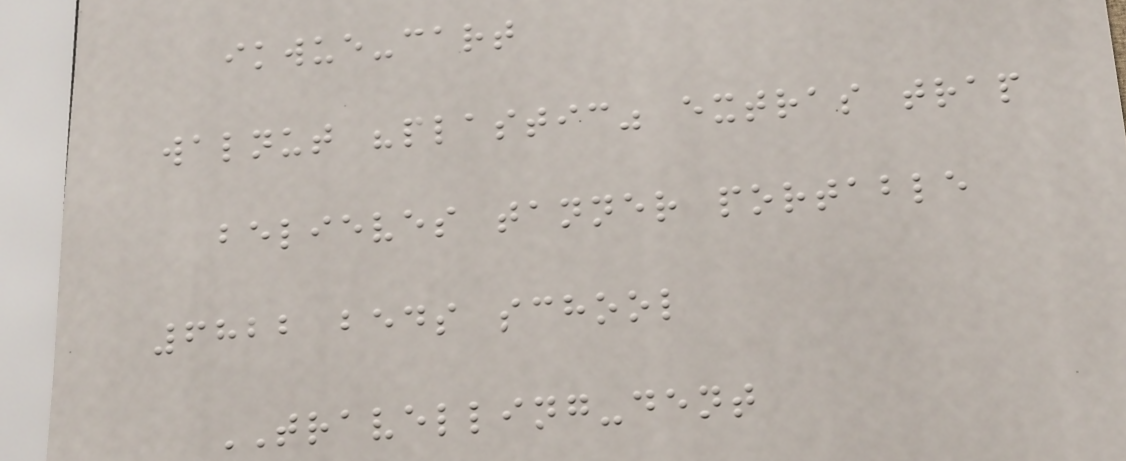ikwue-cart
walnut "plastic" extras trap
believes tanner portable
6822 beds school
TRAVELLING-dent
